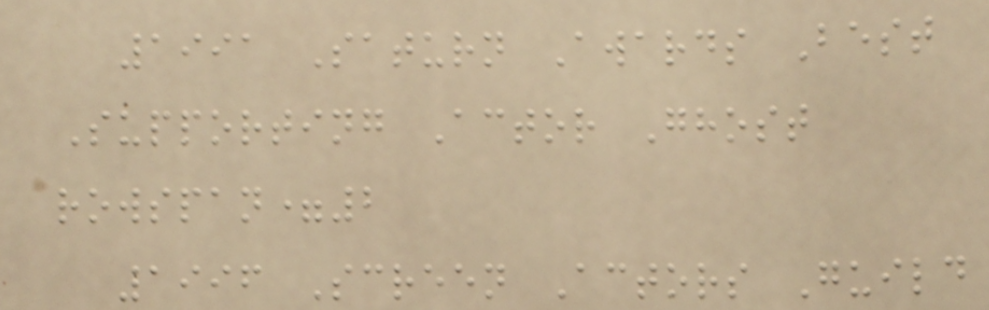1991 Saturn Awards Best
Supporting Actor Ghost
rowspan=2
1996 Screen Actors Guild
